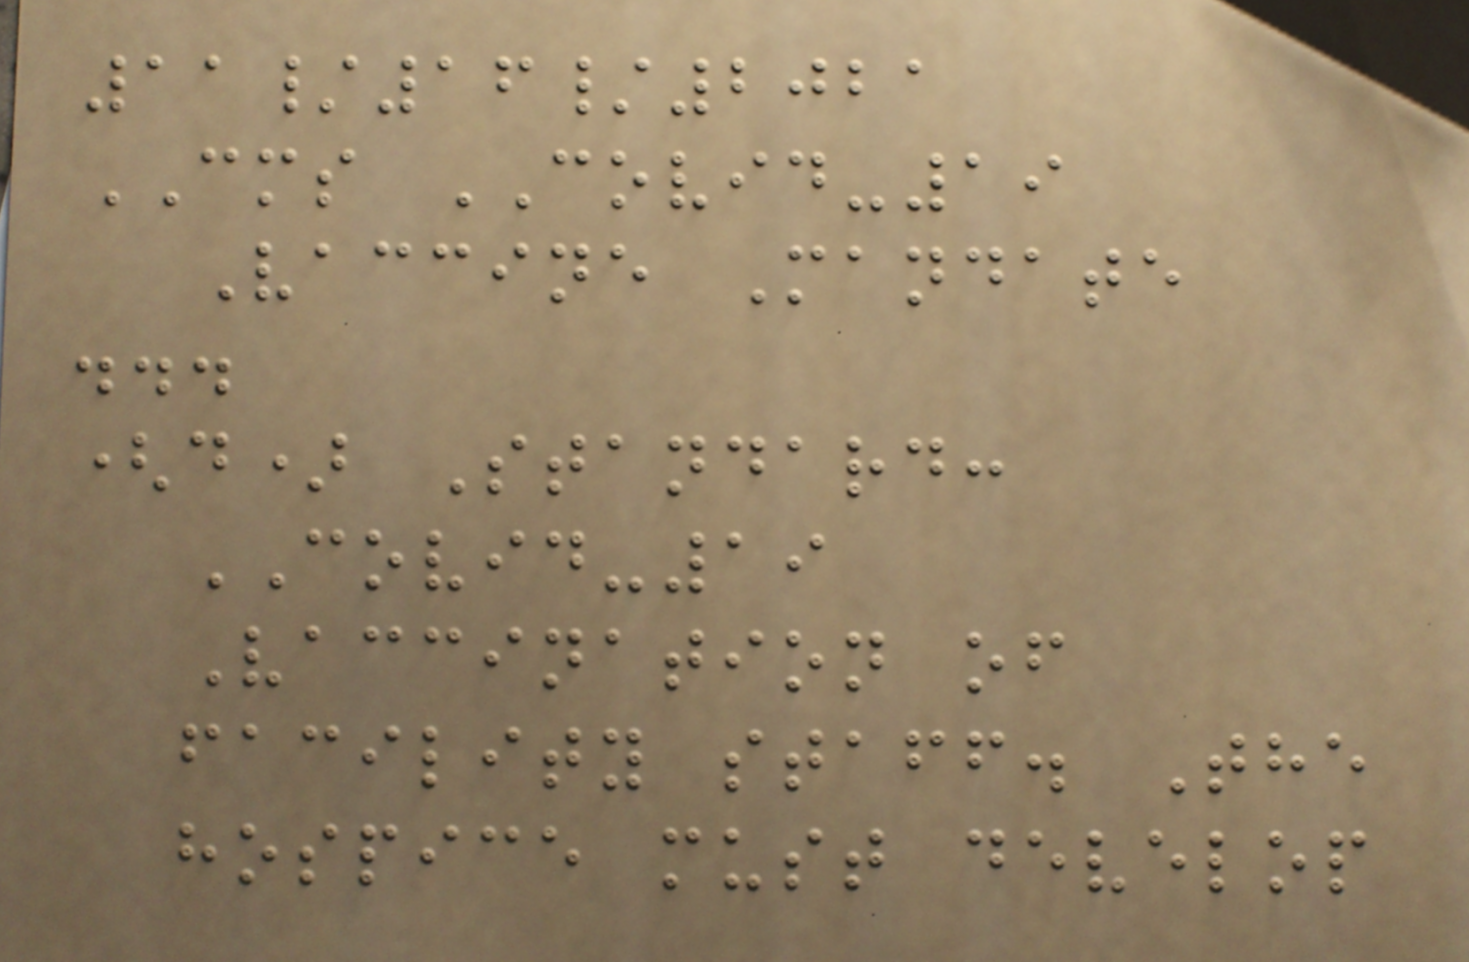11/16/2021
CMS COVID-19
Vaccine Mandate
...
(d) Standard:
COVID-19
Vaccination of
facility staff. The
hospice must develop
